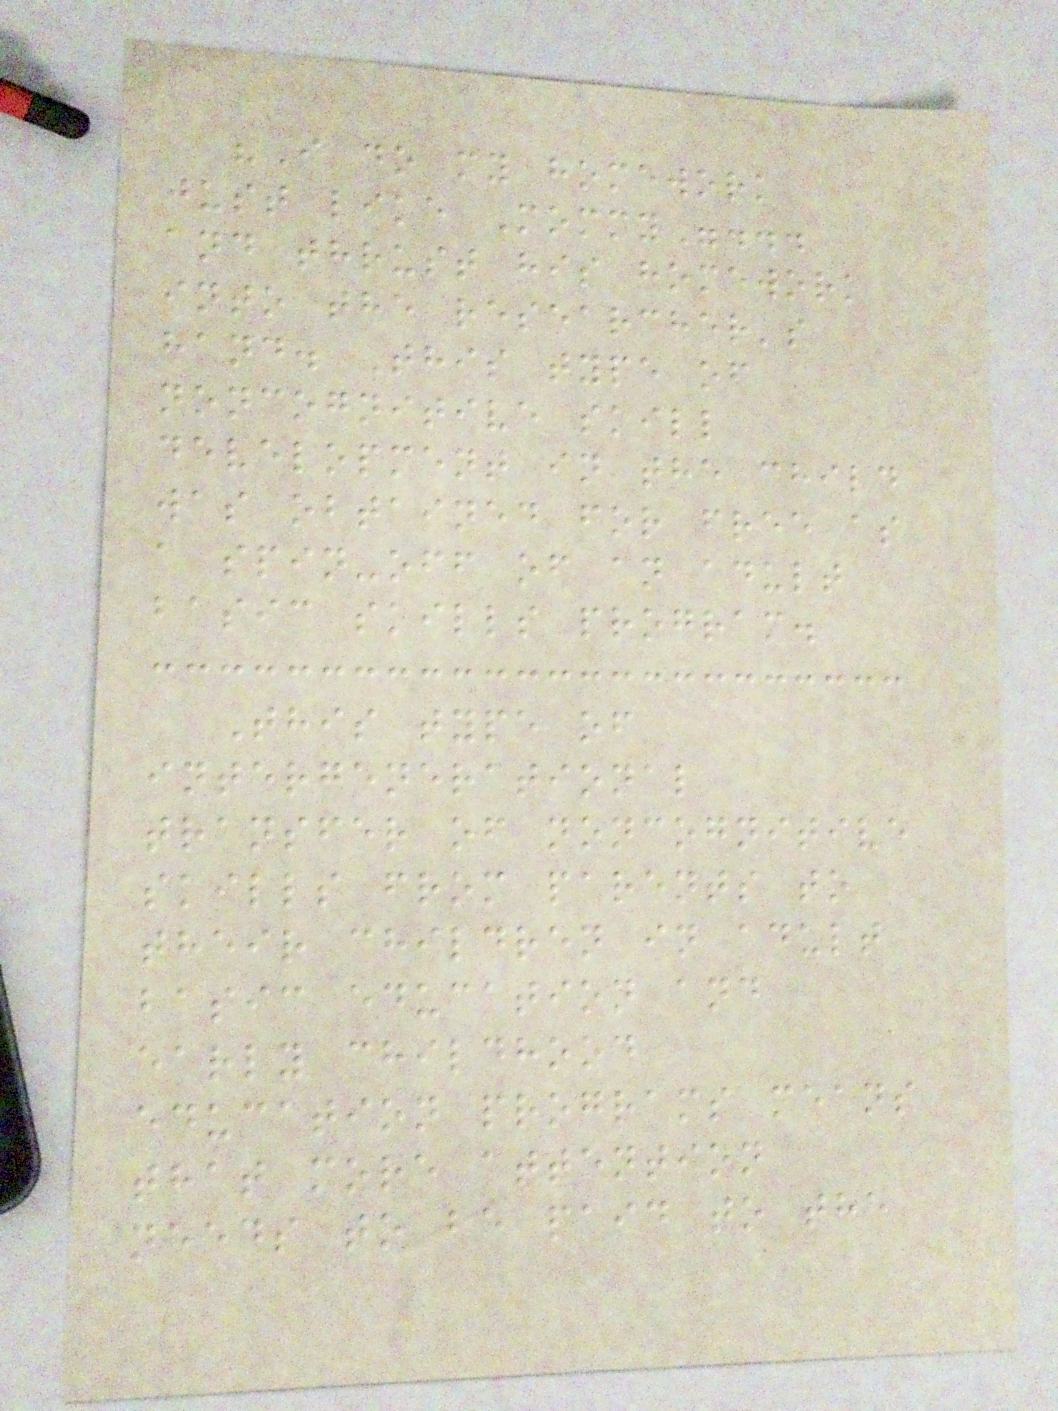"I do my homework
just like Mommy"...
and thrust his homework
into the researcher's
hand. This type of
noncognitive skill
development in the child
was obtained for free as
a spin-off of an adult
basic skills program.
This type of
intergenerational
transfer of noncognitive
skills from parents to
their children in adult
basic education and
early childhood
education programs means
that more attention
needs to be paid to the
